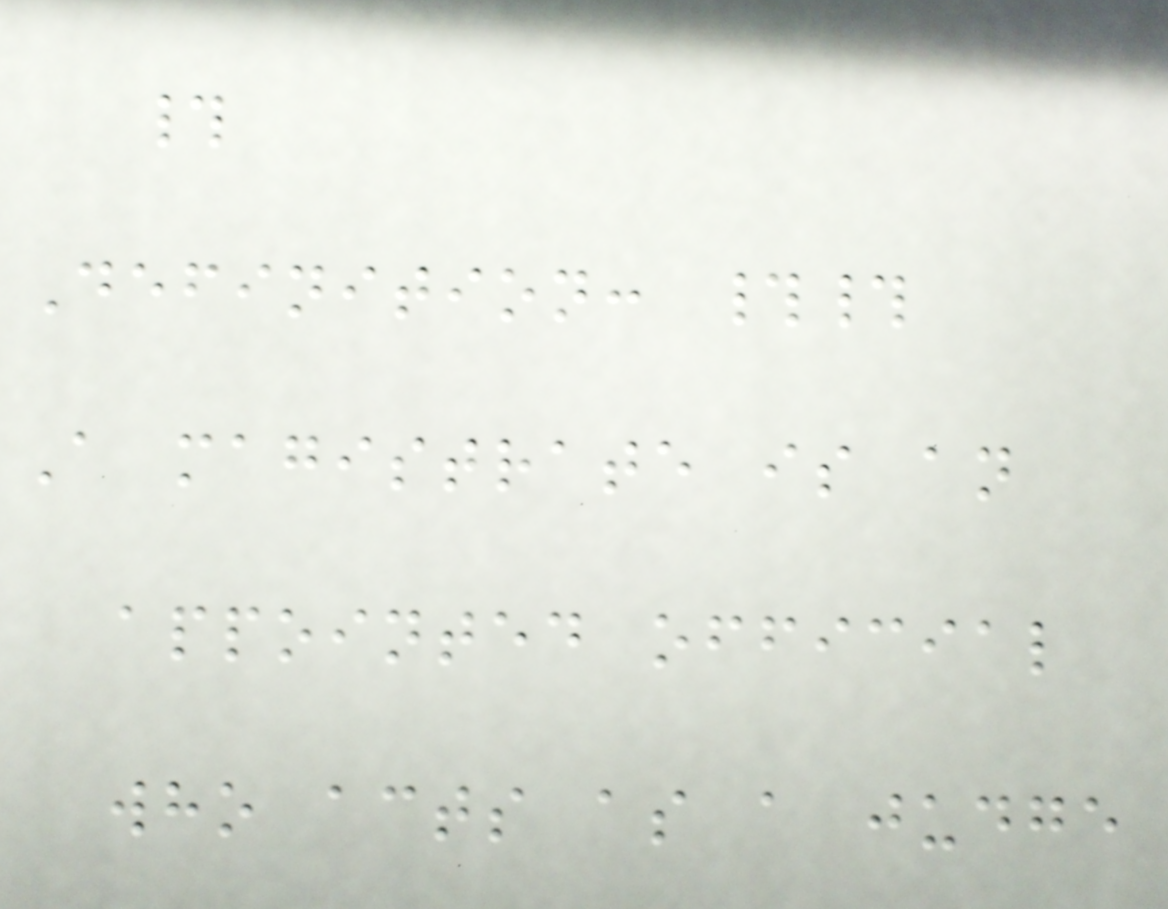#
Definition: ##
A magistrate is an
appointed official
who acts as a judge
